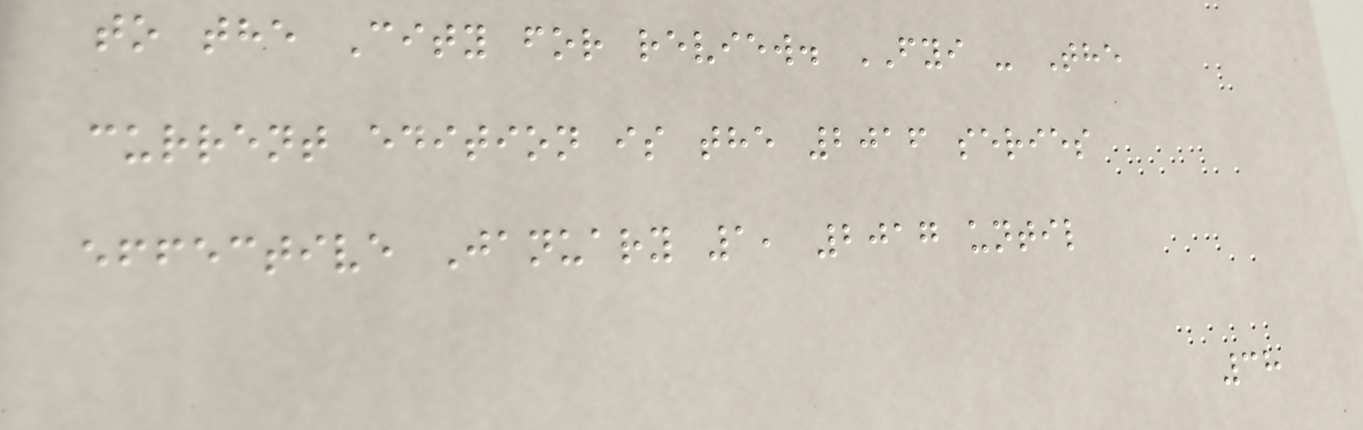to the City for review. FYI - The
current edition is the 2016 series
effective January 1, 2017 until
38
